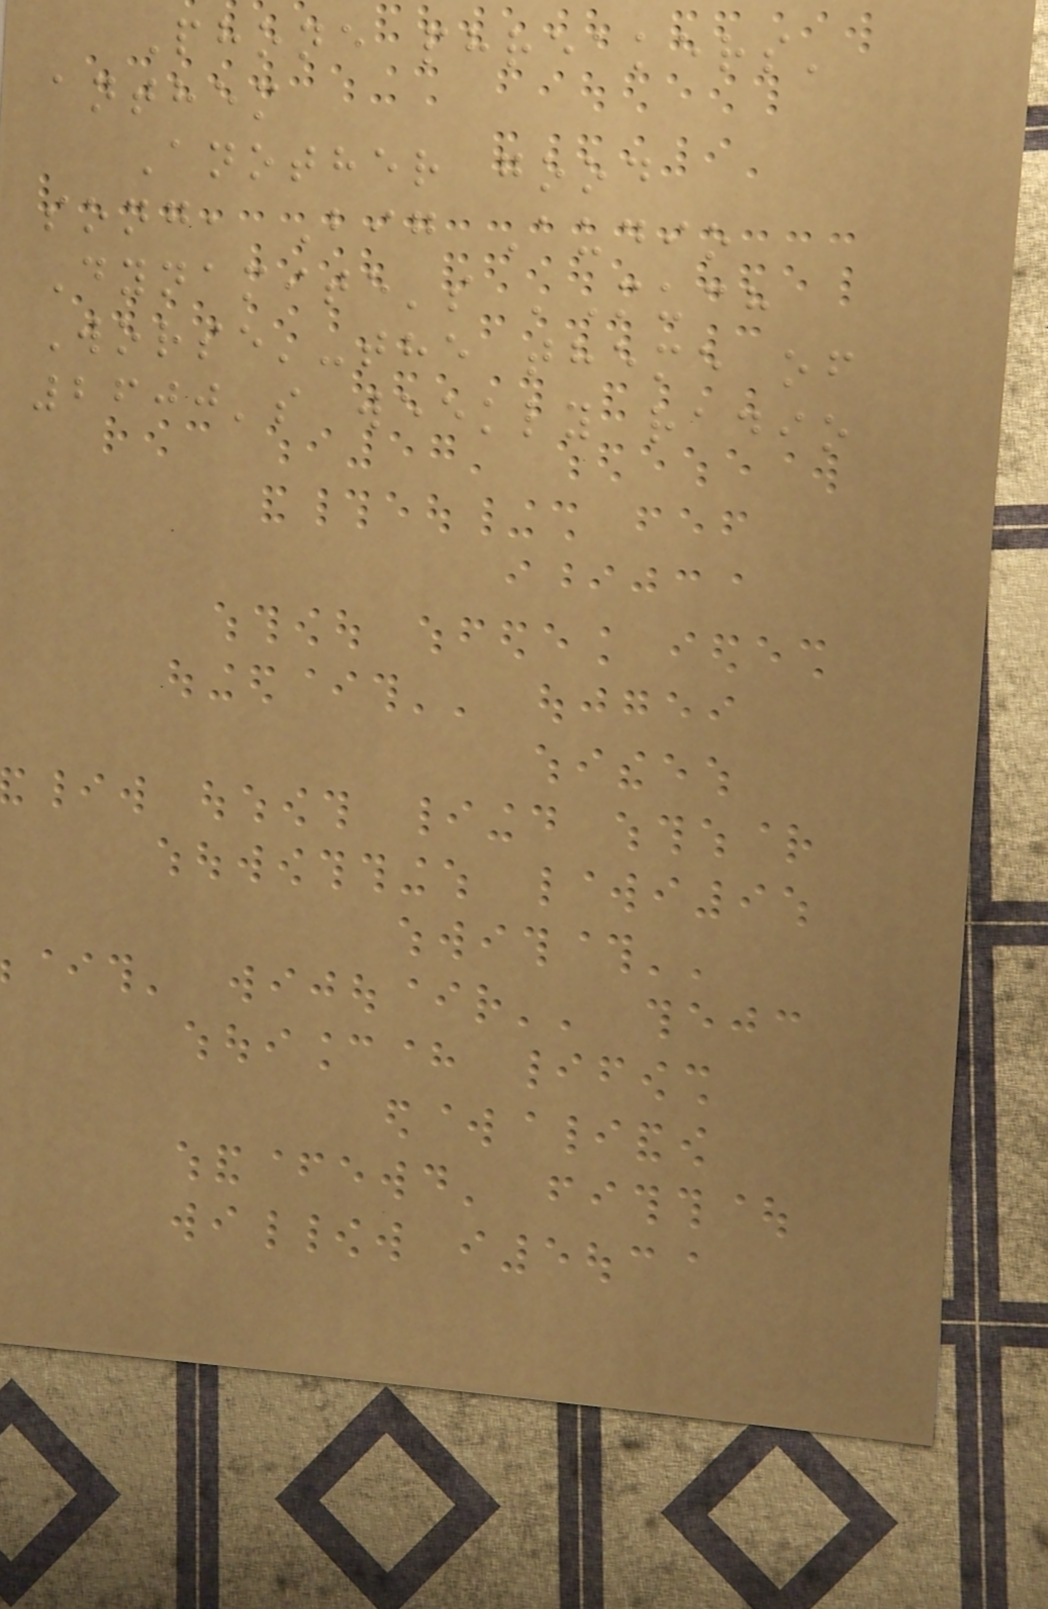Phone phreakers'
anthem
Another good
song, Big Audio
Dynamite's 'Much
Worse'-the theme of
2600's weekly radio
